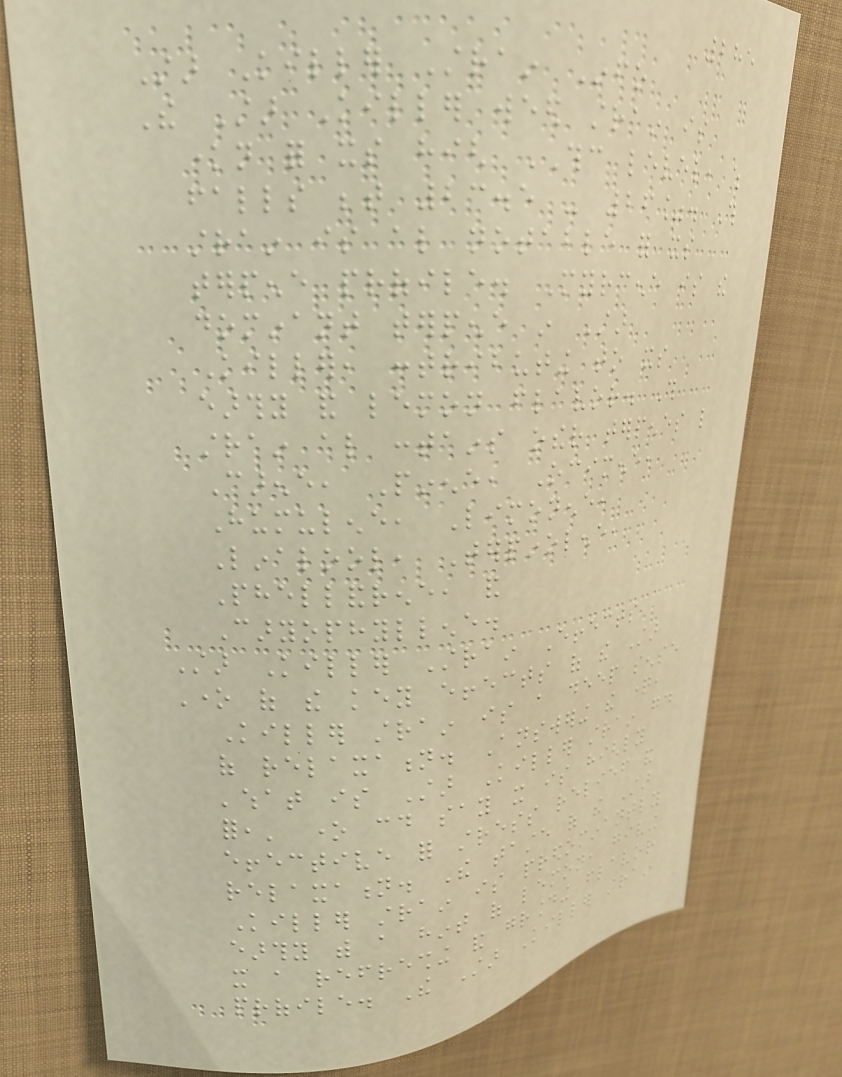285
Star Killer Strain Info
The Star Killer weed strain is
known for its high THC level, which
falls between 23.5 - 26%. This
strain is also notable for its
terpene profile. Myrcene is the
dominant terpene in Star
Killer, contributing to its
earthy and lemon flavor. This
strain also contains other terpenes like
Carene, Pinene, Ocimene,
Humulene, Limonene,
Linalool, Terpinolene,
Phellandrene, and
Caryophyllene.
Star Killer Strain Effects
One of the key effects of the Star
Killer strain is a deep sense
of relaxation. Answering the question,
'what is Star Killer strain good
for,' one could say it is highly
effective for stress relief and
relaxation. The taste of the Star
Killer strain is predominantly
earthy with a hint of lemon, giving
it a refreshing and grounding flavor
profile. The Star Killer strain
